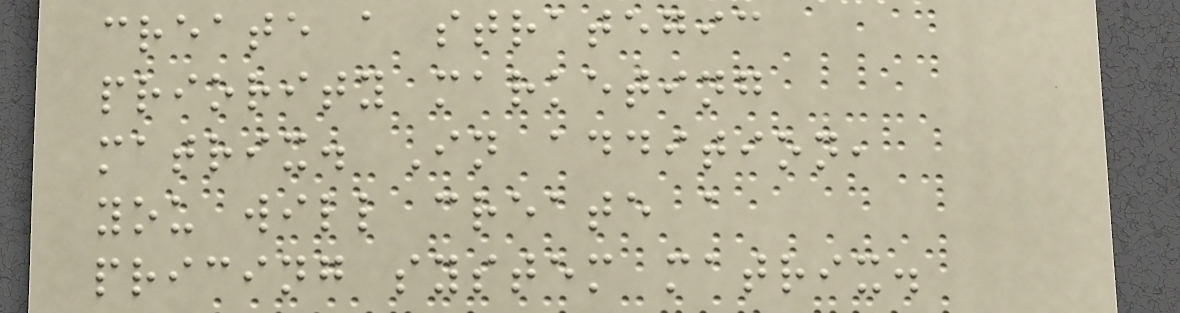create a strategic
priority marketing
matrix. In addition,
you will create a
pricing system matrix.
